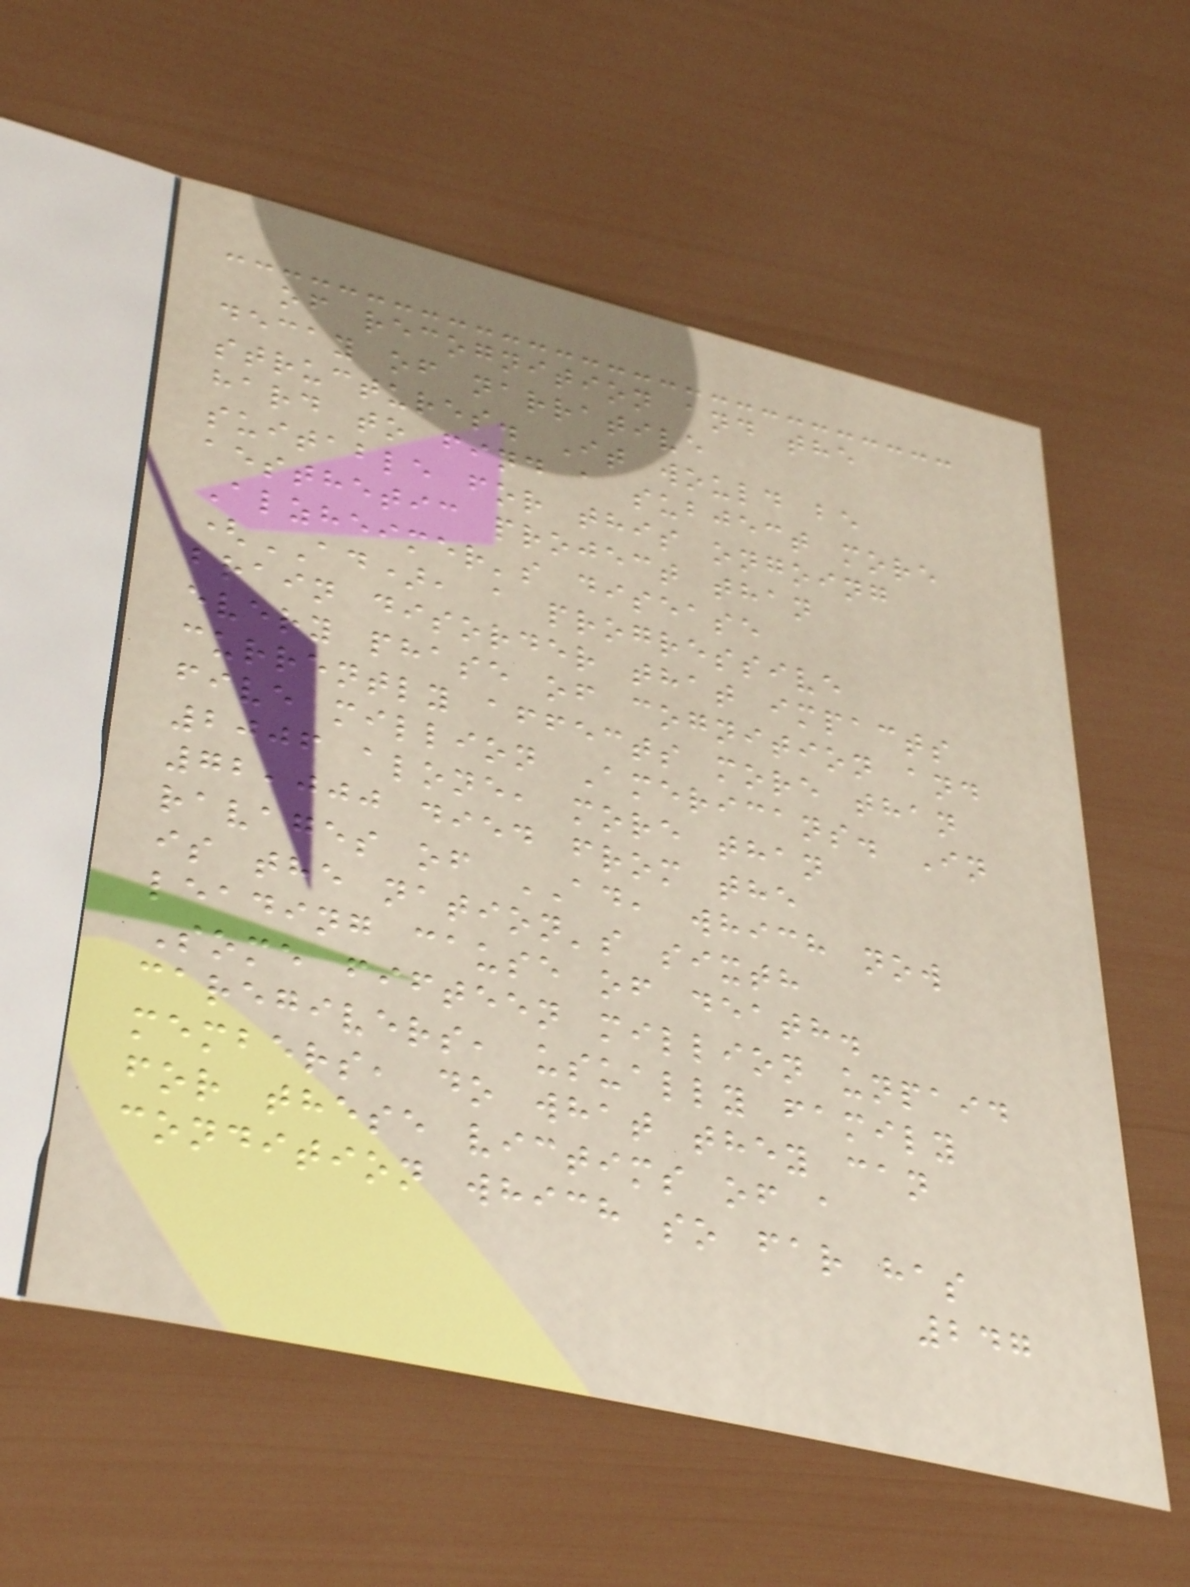of recognition and the
decay of narrative
structures. It would be
hard to find a subject more
suitable for this ongoing
aesthetic project than
Alzheimer's disease
(AD), a progressive
brain disorder that impacts
every phase of cognition and
currently affects more than
five million Americans. In
2006 alone, more than
72,000 died from the
ravages of AD, which now
is the nation's sixth
leading cause of death.
Some fifteen million unpaid
caregivers, usually family
members, do what they can
for these victims of a
condition which so far has
247
